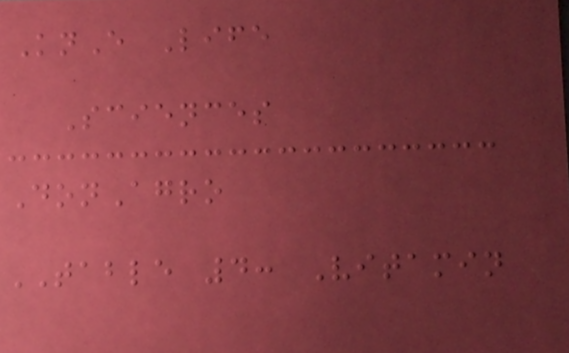KnE Life
Sciences
DonAgro
TABLE 4: Vitamin
